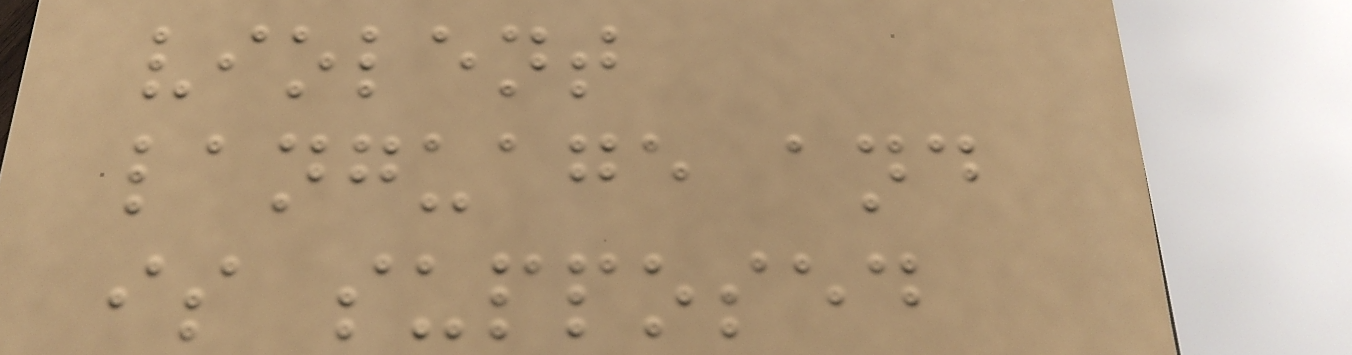violent
language and
is supposed
